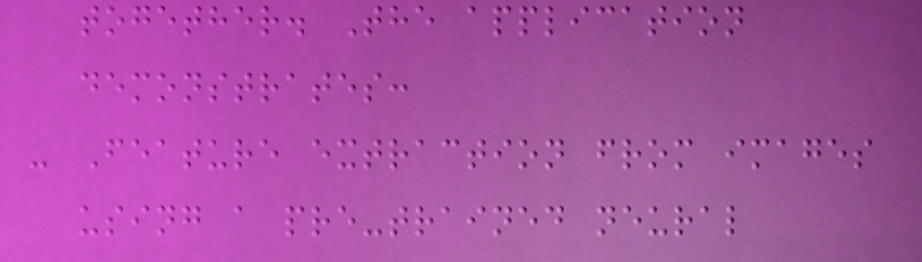together. The application
demonstrates:
- Feature extraction from images
using a pre-trained neural
